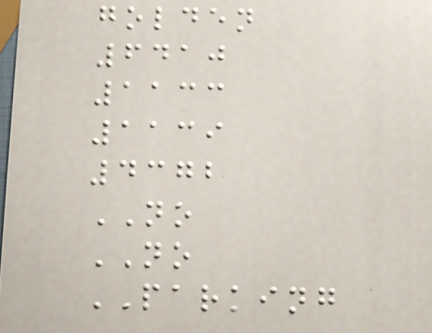golden
6410
1133
1139
4372
NO
NO
PARKING
